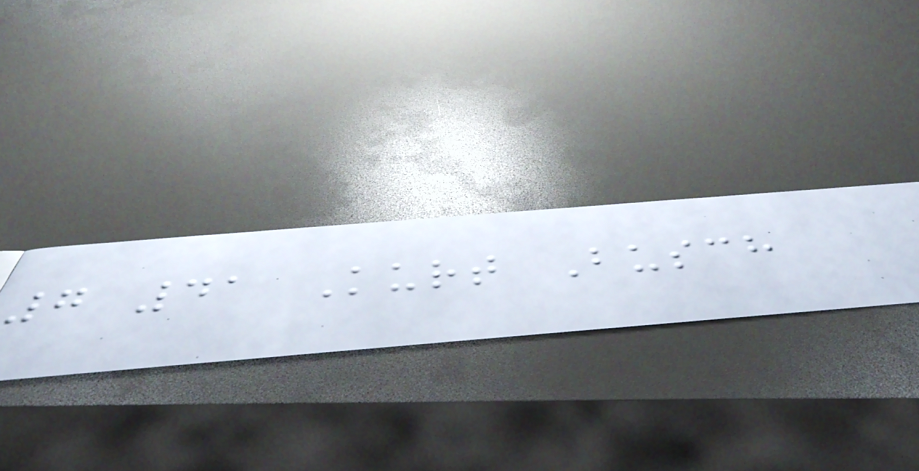7 41 Kurt Busch
